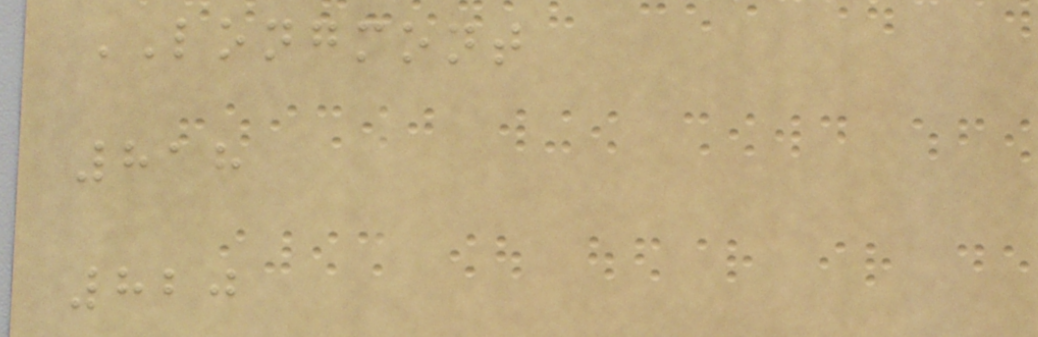LONGMONT
818
820
